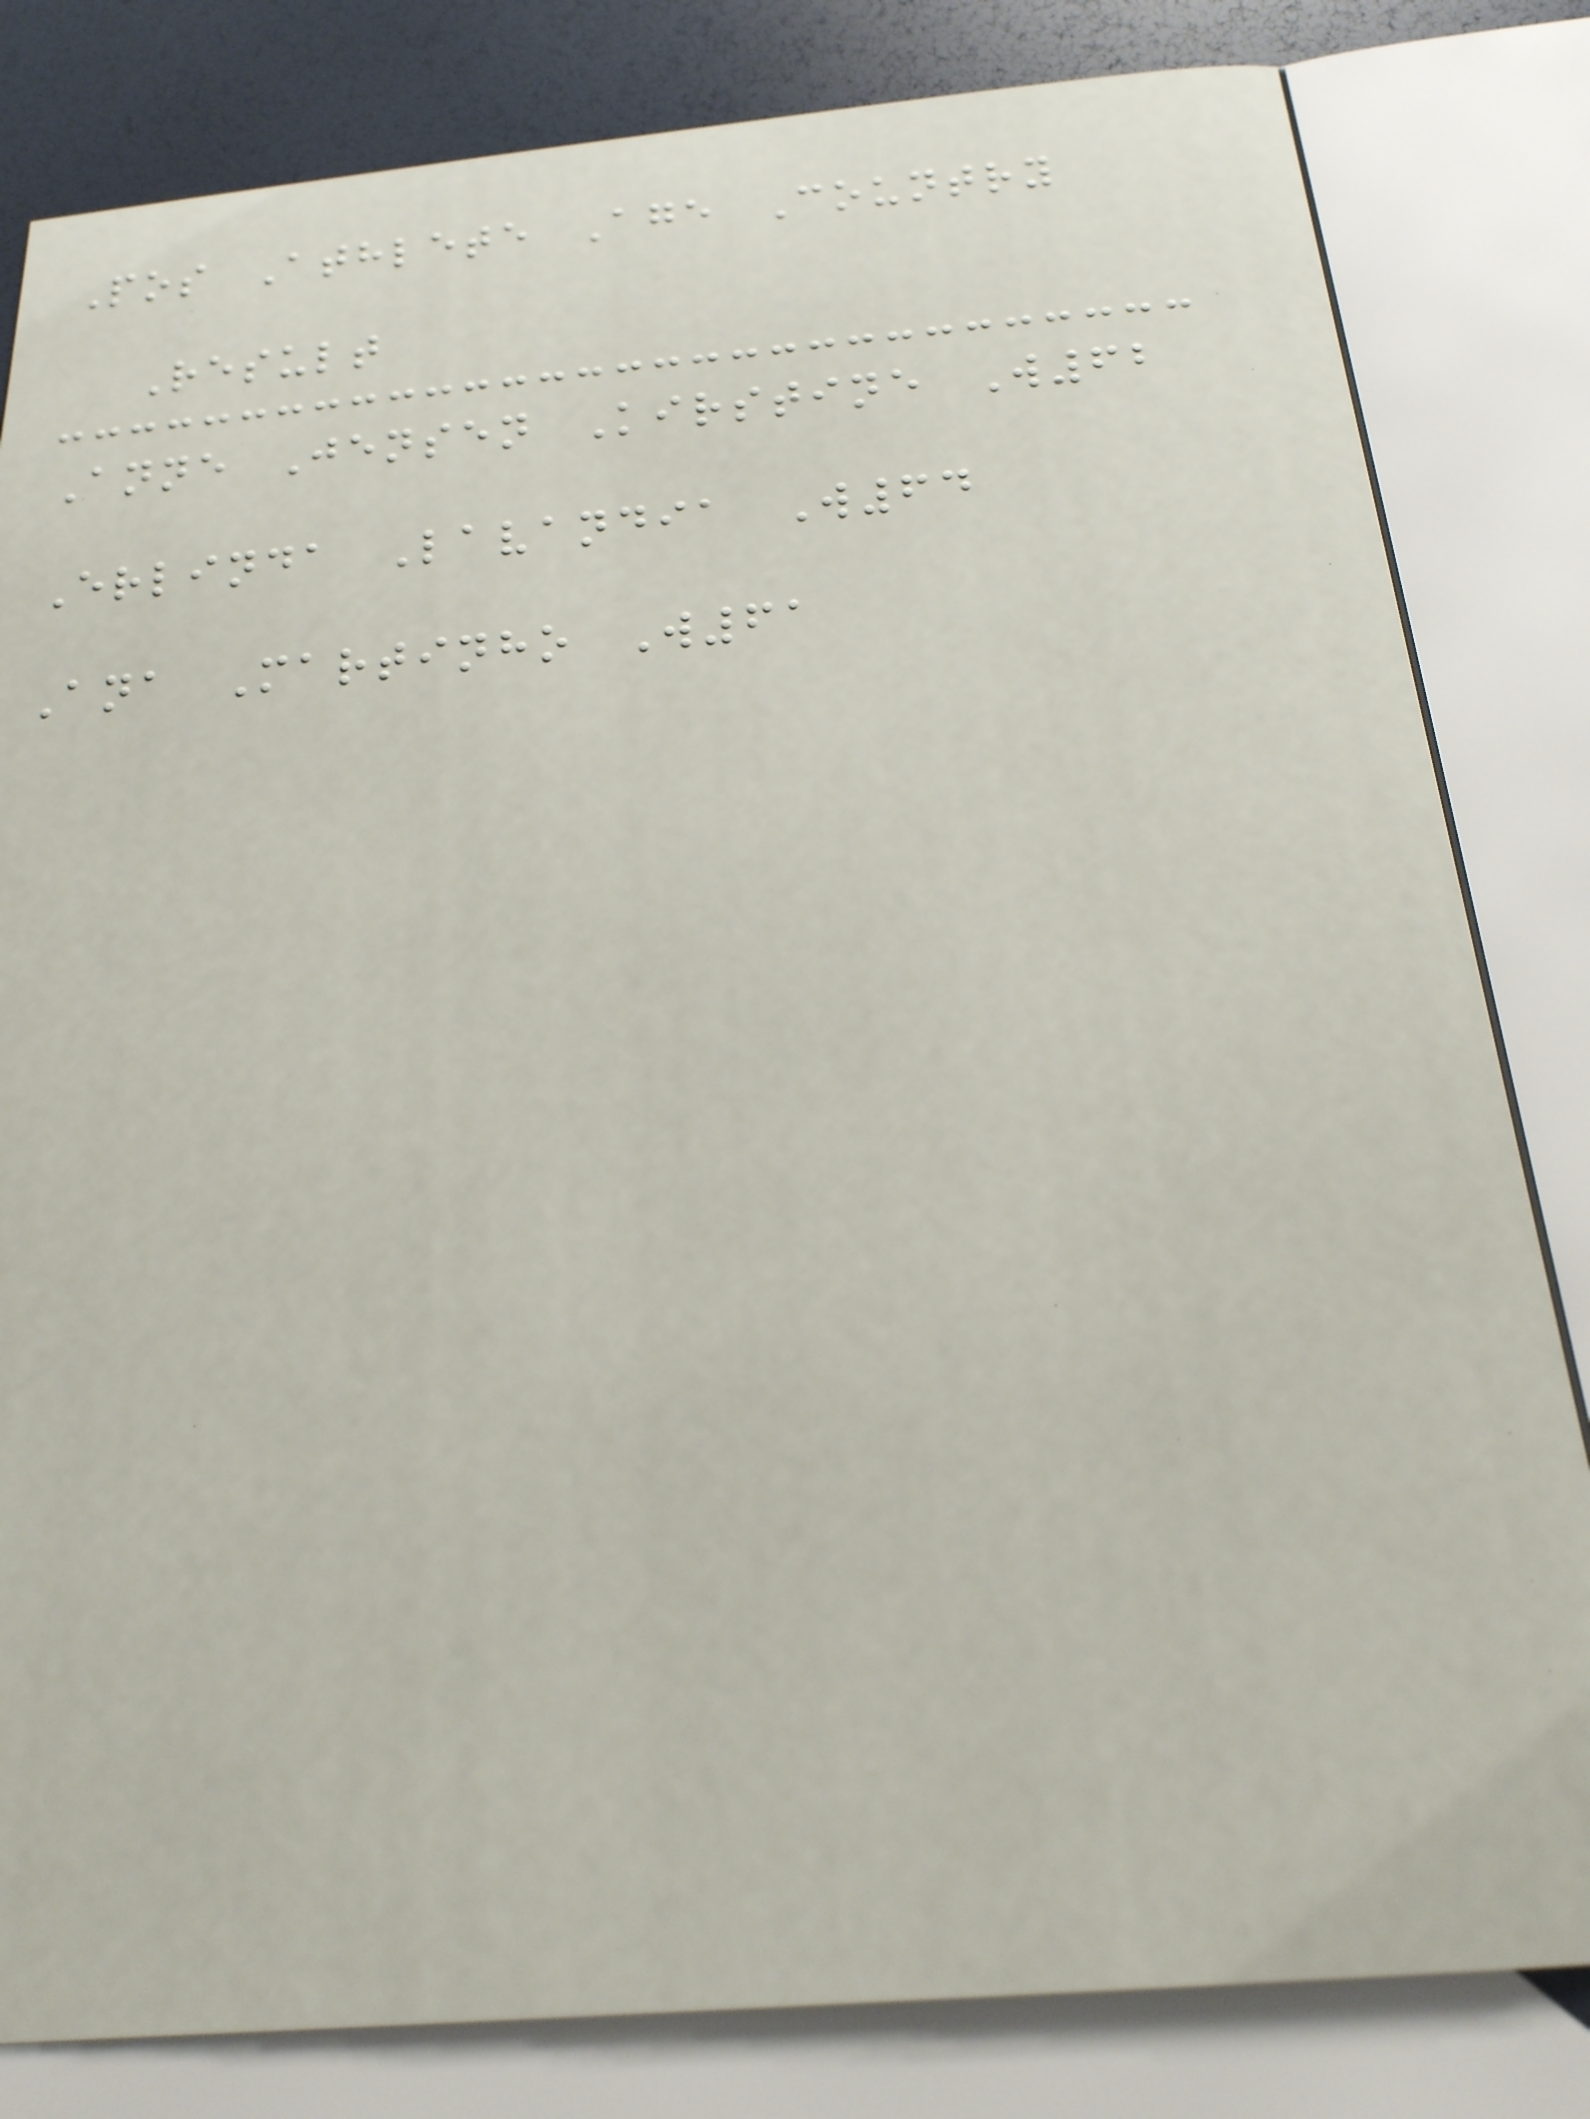Pos Athlete Age Country
Result
Anne Jensen Kirstine W62
Erlinda Lavandia W64
Ana Martinho W61
